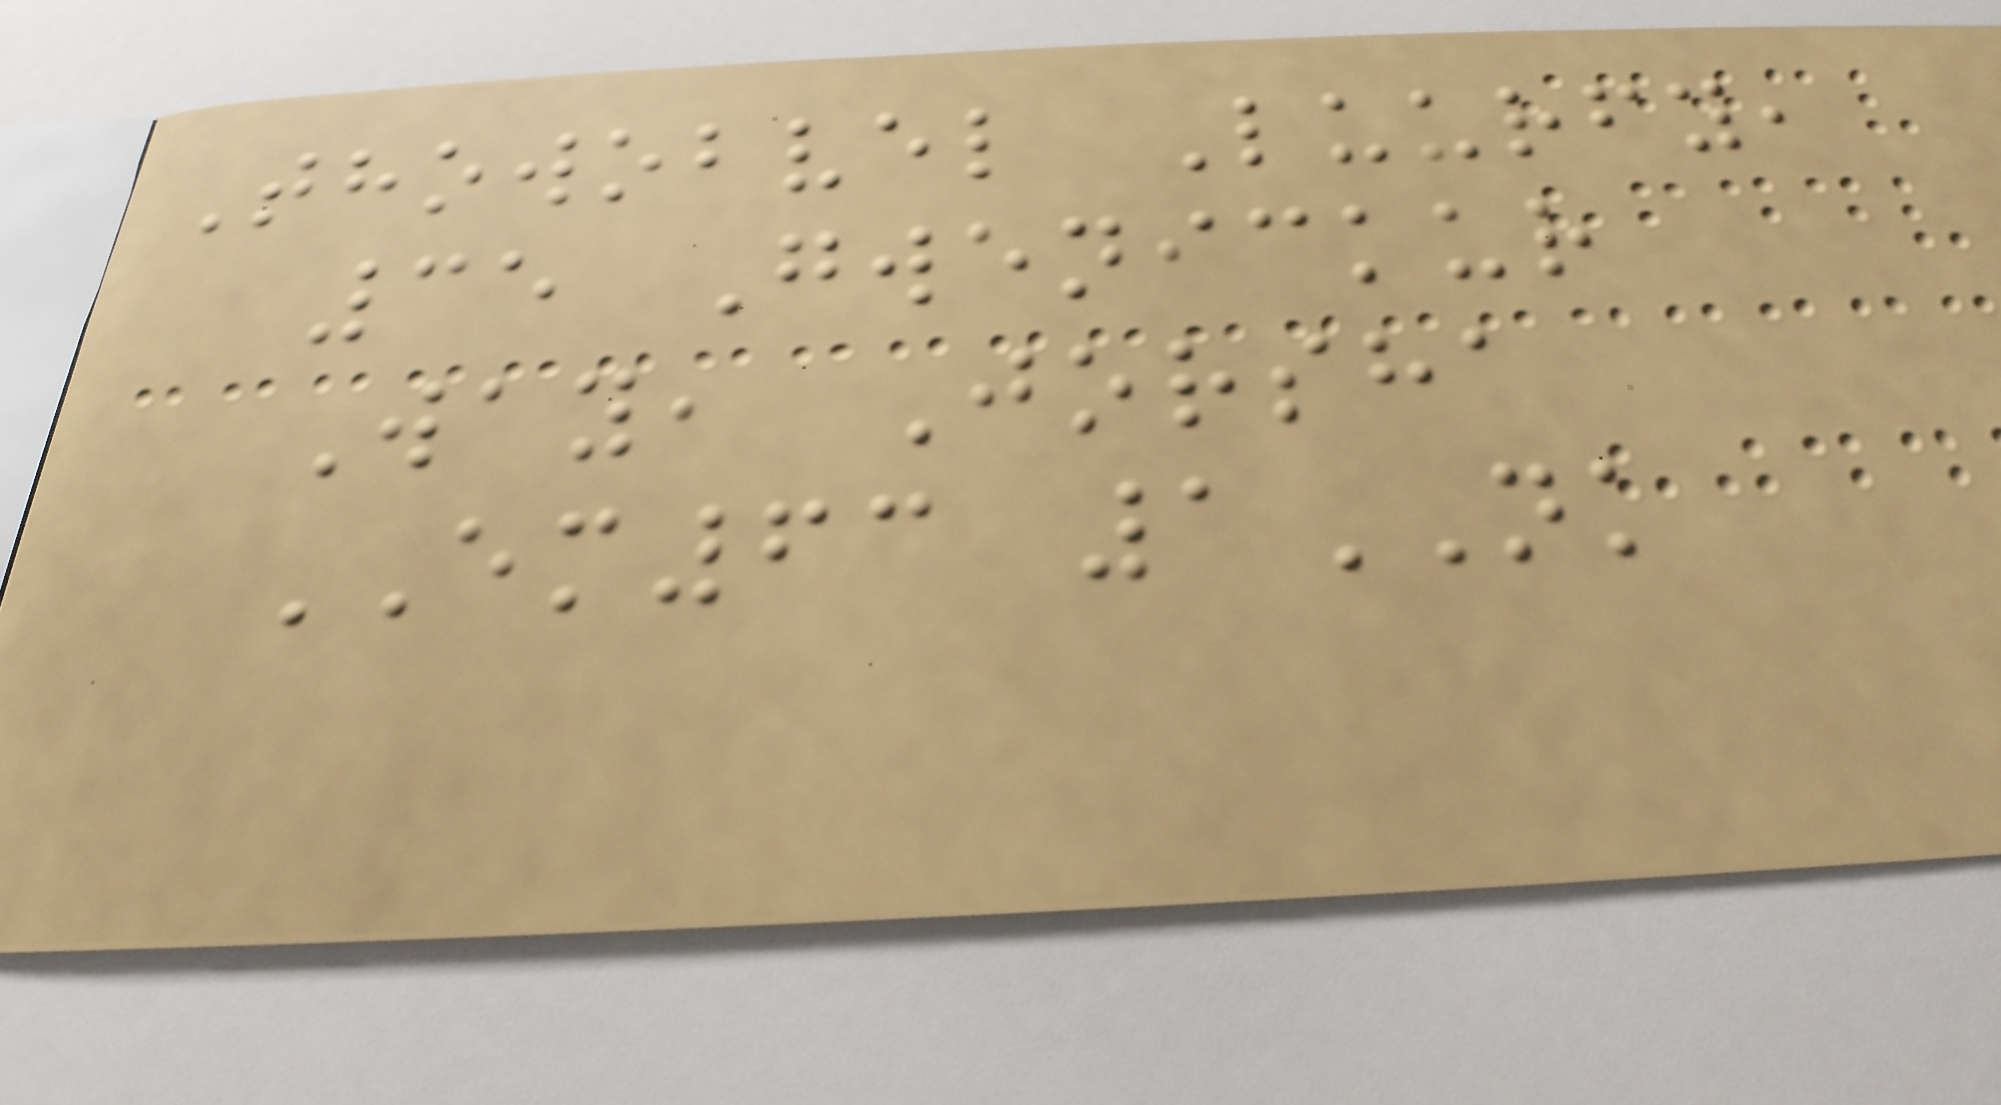Thowobvel Luurfy,
35 Gwenickur
Way, Jorsha
EM63 1NK
